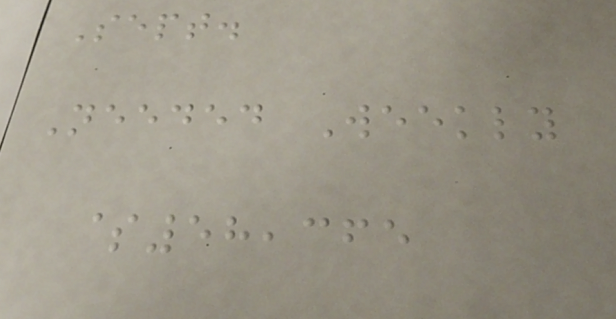Sept.
Needed Weekly
$58,365
